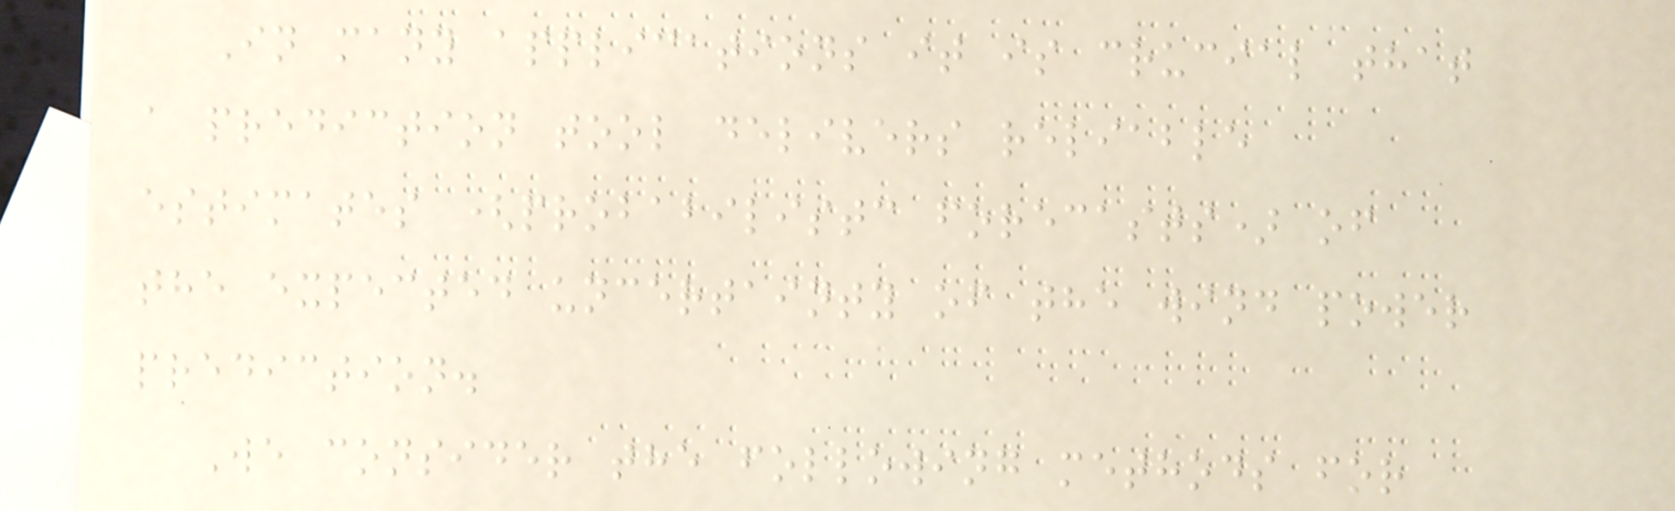In many applications it is crucial that
a prediction tool delivers reliable
estimates (probabilistc forecasts) of
the expected uncertainty of the wind power
prediction.
We consider the following methods for
